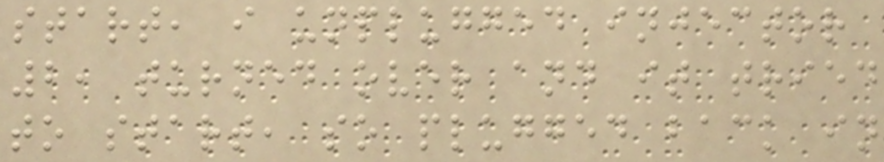start, i unplugged injector
2, turned over and it tried
to start, so plugged back in
